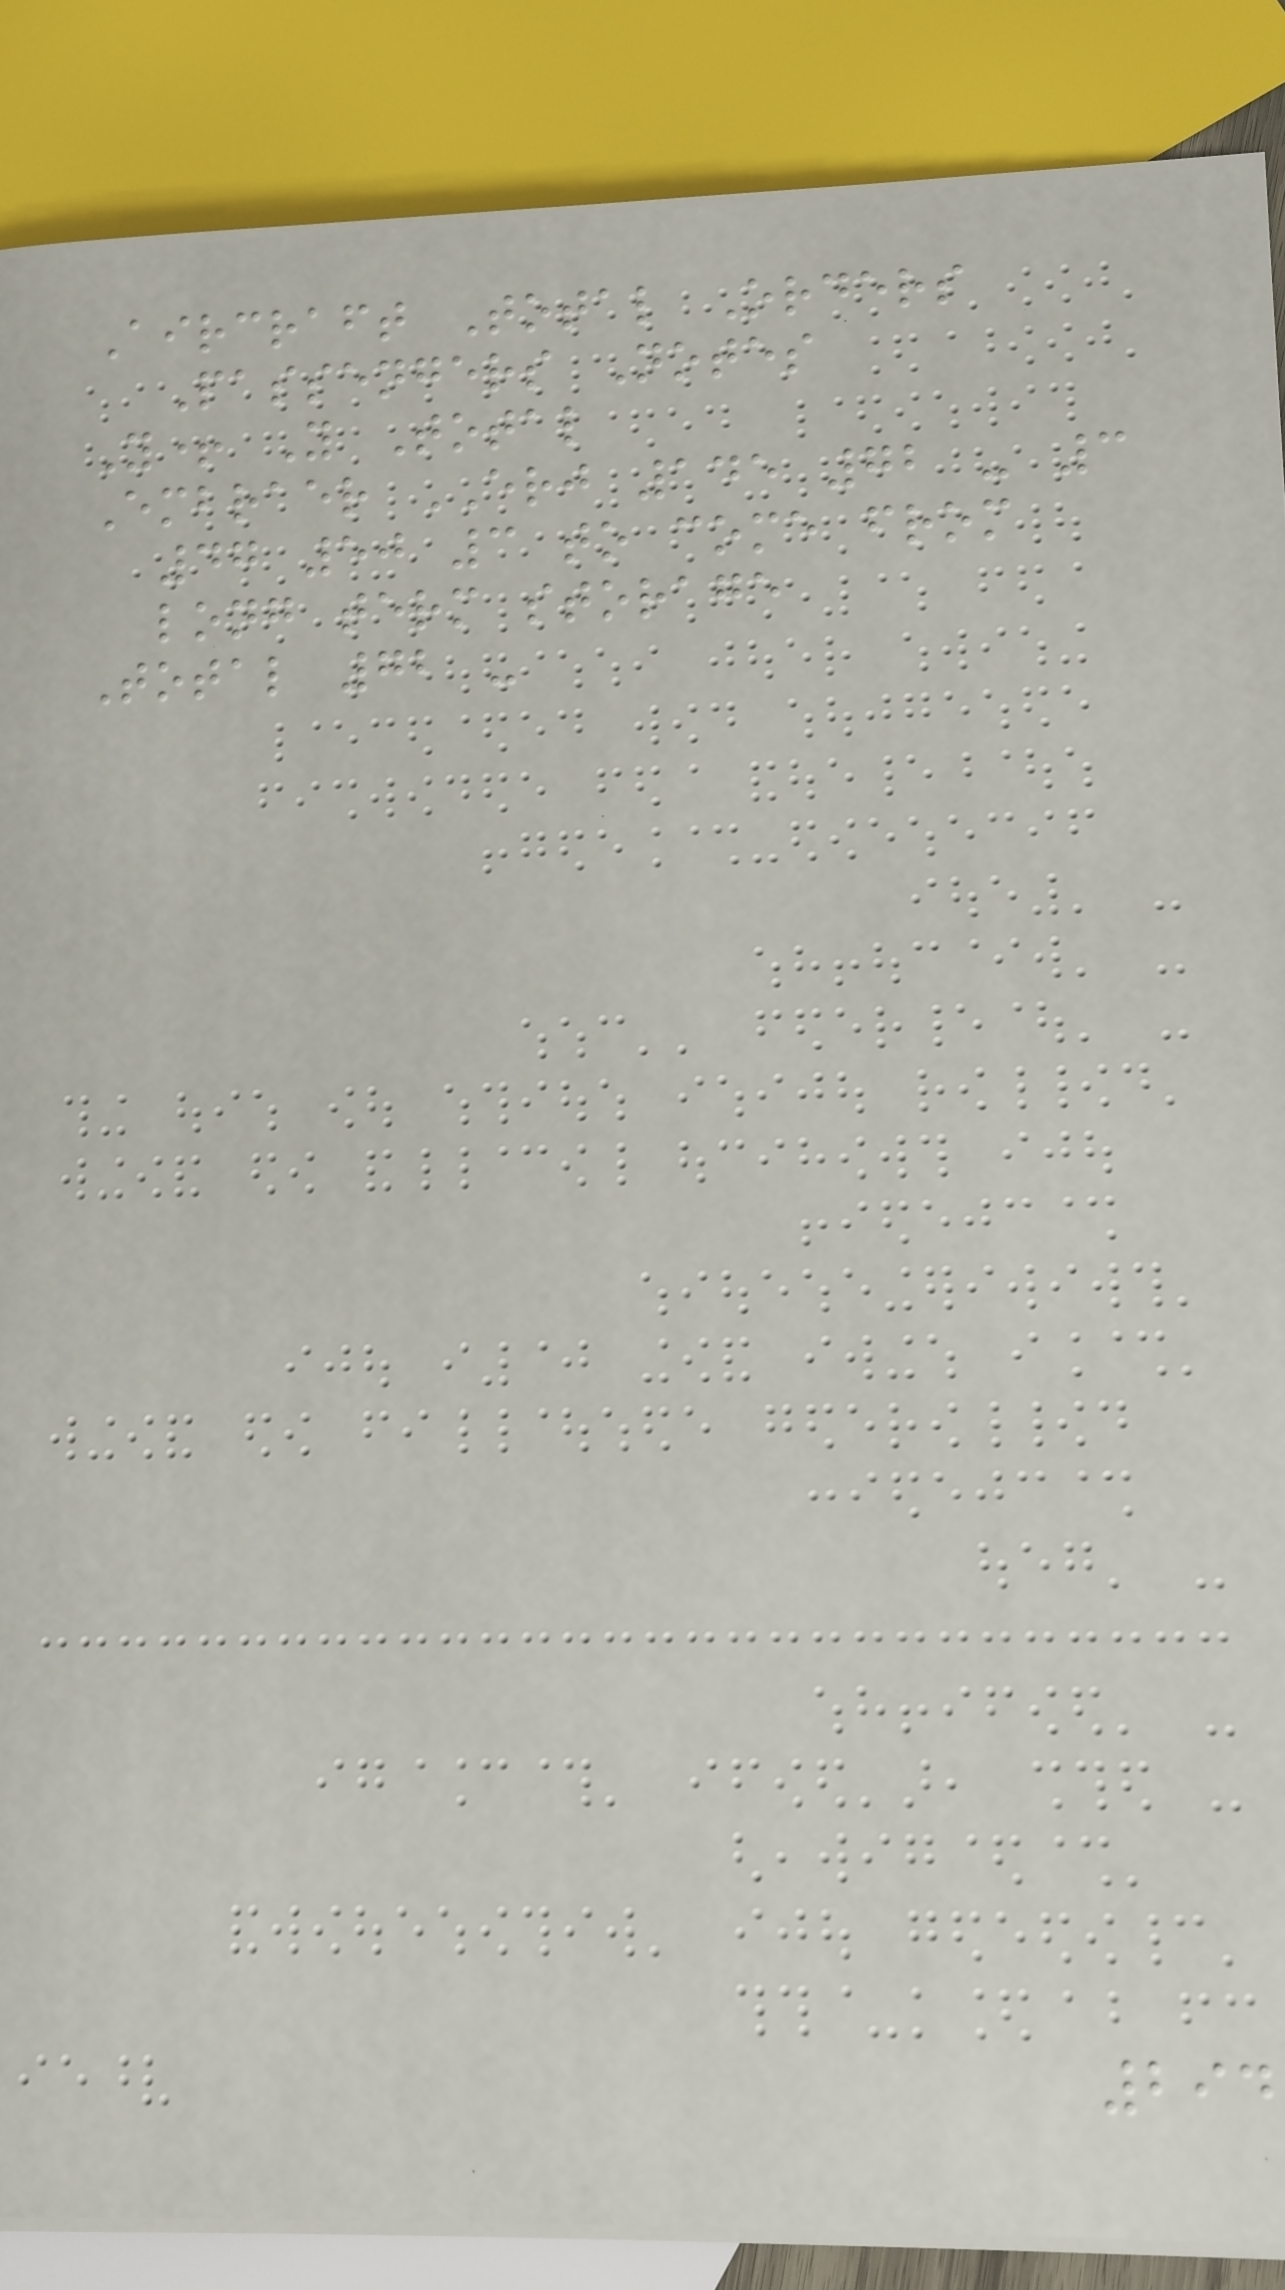Aircraft Total Orders
Passengers Notes
Y+ Y Total
Embraer ERJ 145 72 - 3
47 50 3 to come from
long term storage
Total 72 -
294
